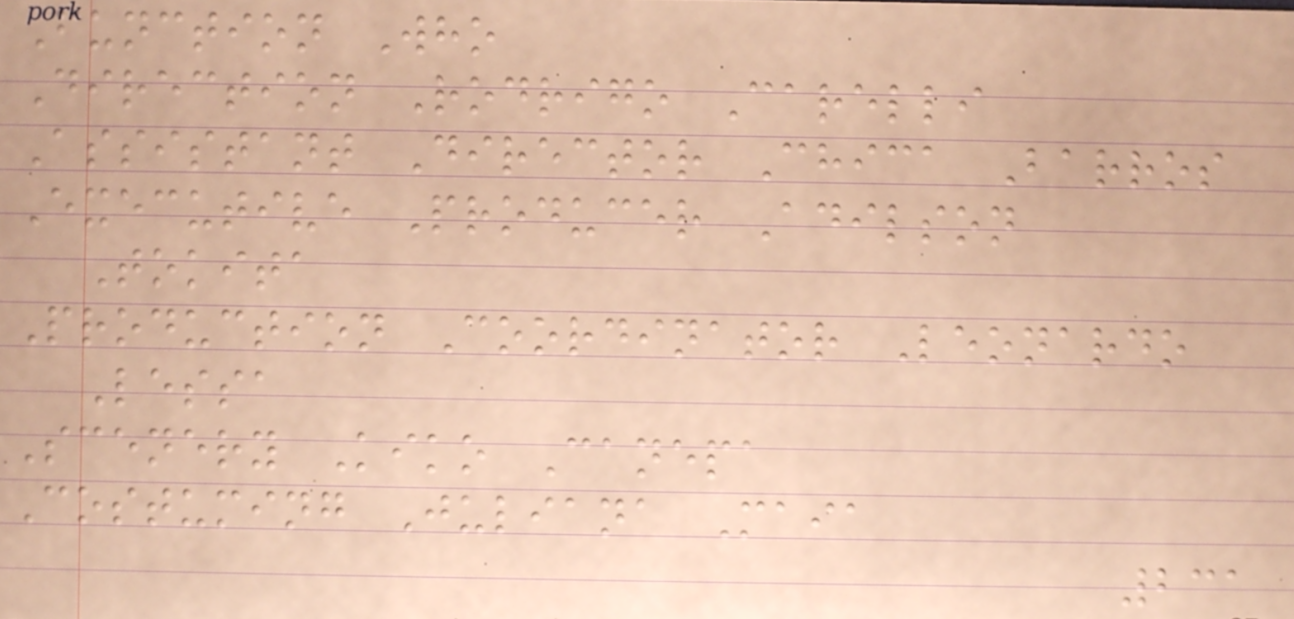Function Who
Direction Rodrigo Carelli
Assistant Director Chica Barros
Executive Producer Adilson
Tokita
Production Coordinator Leonardo
Lessa
Scenery Kiko Canepa
Costuming Juliana Maia
231
